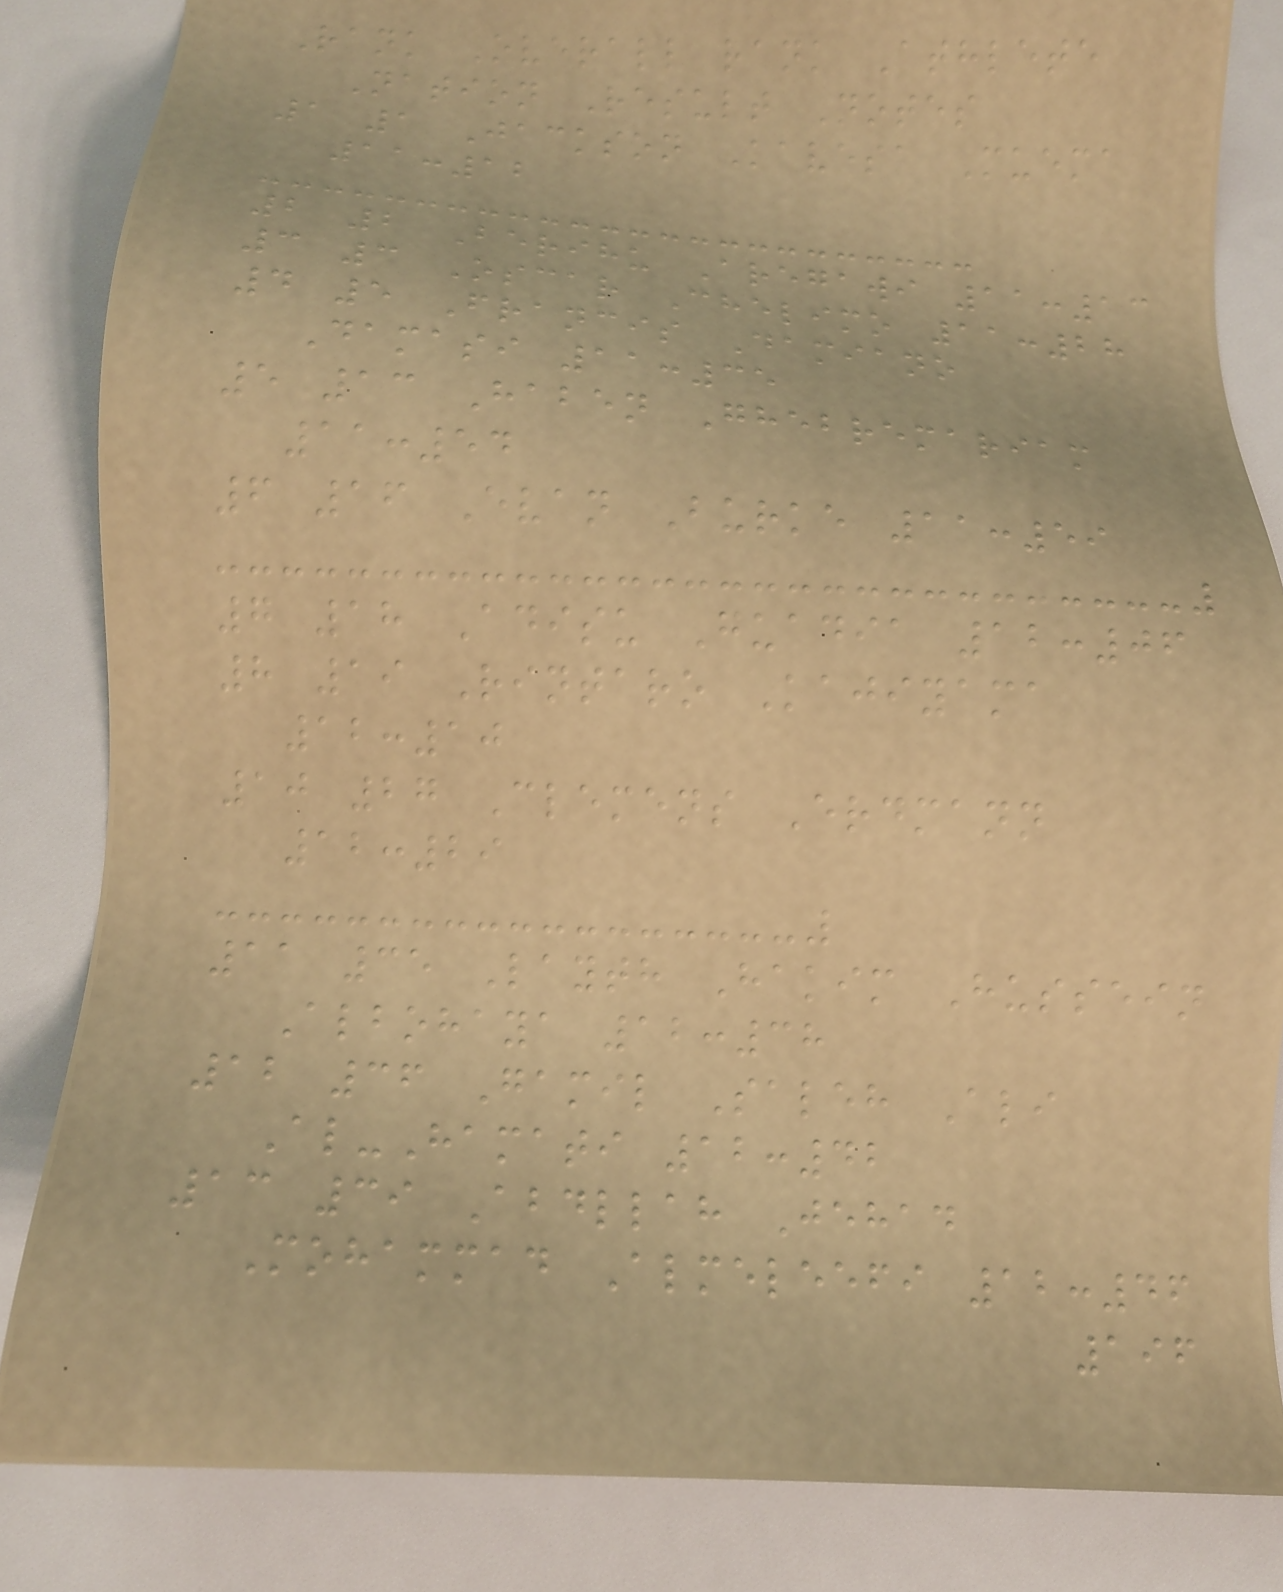Rank Overall rank Athlete
Nation Result Notes
1 1 Jackson Kavesa Muema
11:12
2 2 Berihu Aregawi 11:13
3 3 Oscar Chelimo 11:28
4 5 Francis Damiano
Damasi 11:35
5 13 Haben Ghebremariam
11:54
6 16 Evan Burke 11:59
7 18 Adisu Guadia 12:06
8 19 Rintaro Kajiyama
12:10
10 27 Clemens Erdmann
12:29
11 35 Layth Hakim Hussein
Albohaya 12:38
12 36 Gamil Saleh Ali
Al-Hamati 12:42
13 39 Abdllah Jehad
Mohammad Almeleefi 12:46
196
